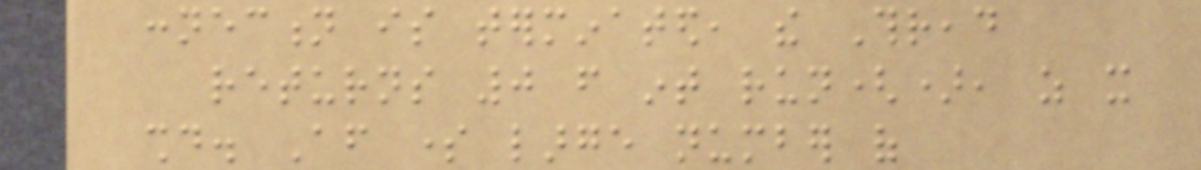connection is terminated, the Thread
returns 0 from int run(), as it
should. After some large number of
